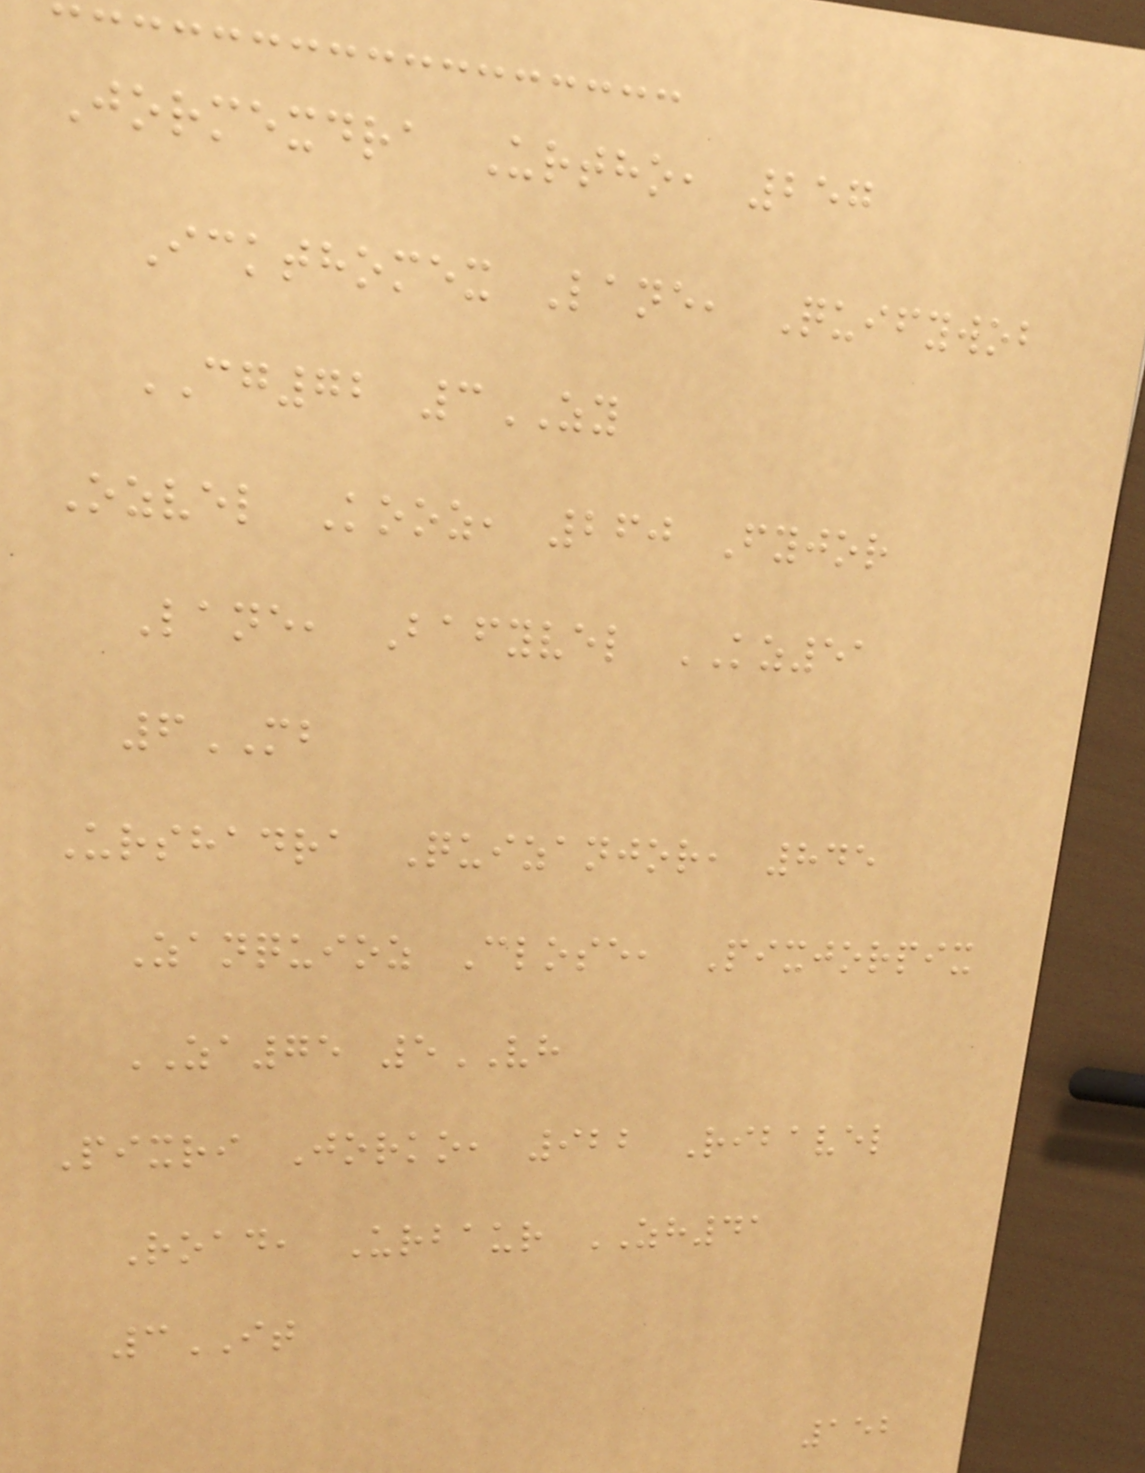Jormexdra Urtho, 257
Ickthomex Lane, Quifywob
CG72 3ZY
Ozvel Kooz, 260 Fyjor
Lane, Bafyvel KZ51
6MB
Urshadra Quizanjor, 845
Zanquioz Close, Pixjorpix
ZA75 5VH
Pixri Jorko, 922 Ribavel
Road, Urbaur ZH41
3IT
152
